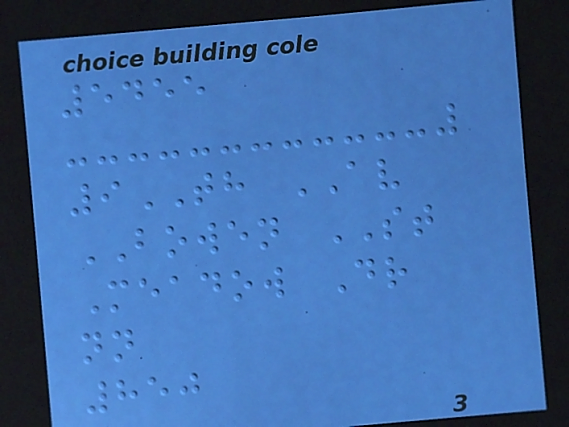5455
9TH AV
BOWEN ST
Meadow Dr
nn
850
